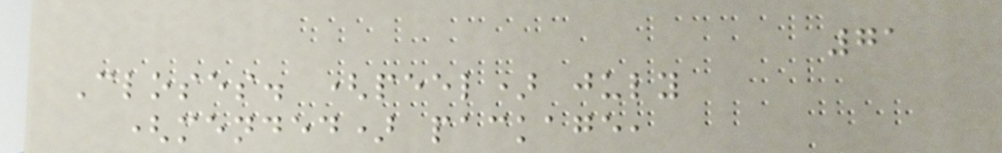71
Closes. (peel) july
(mended) package,
